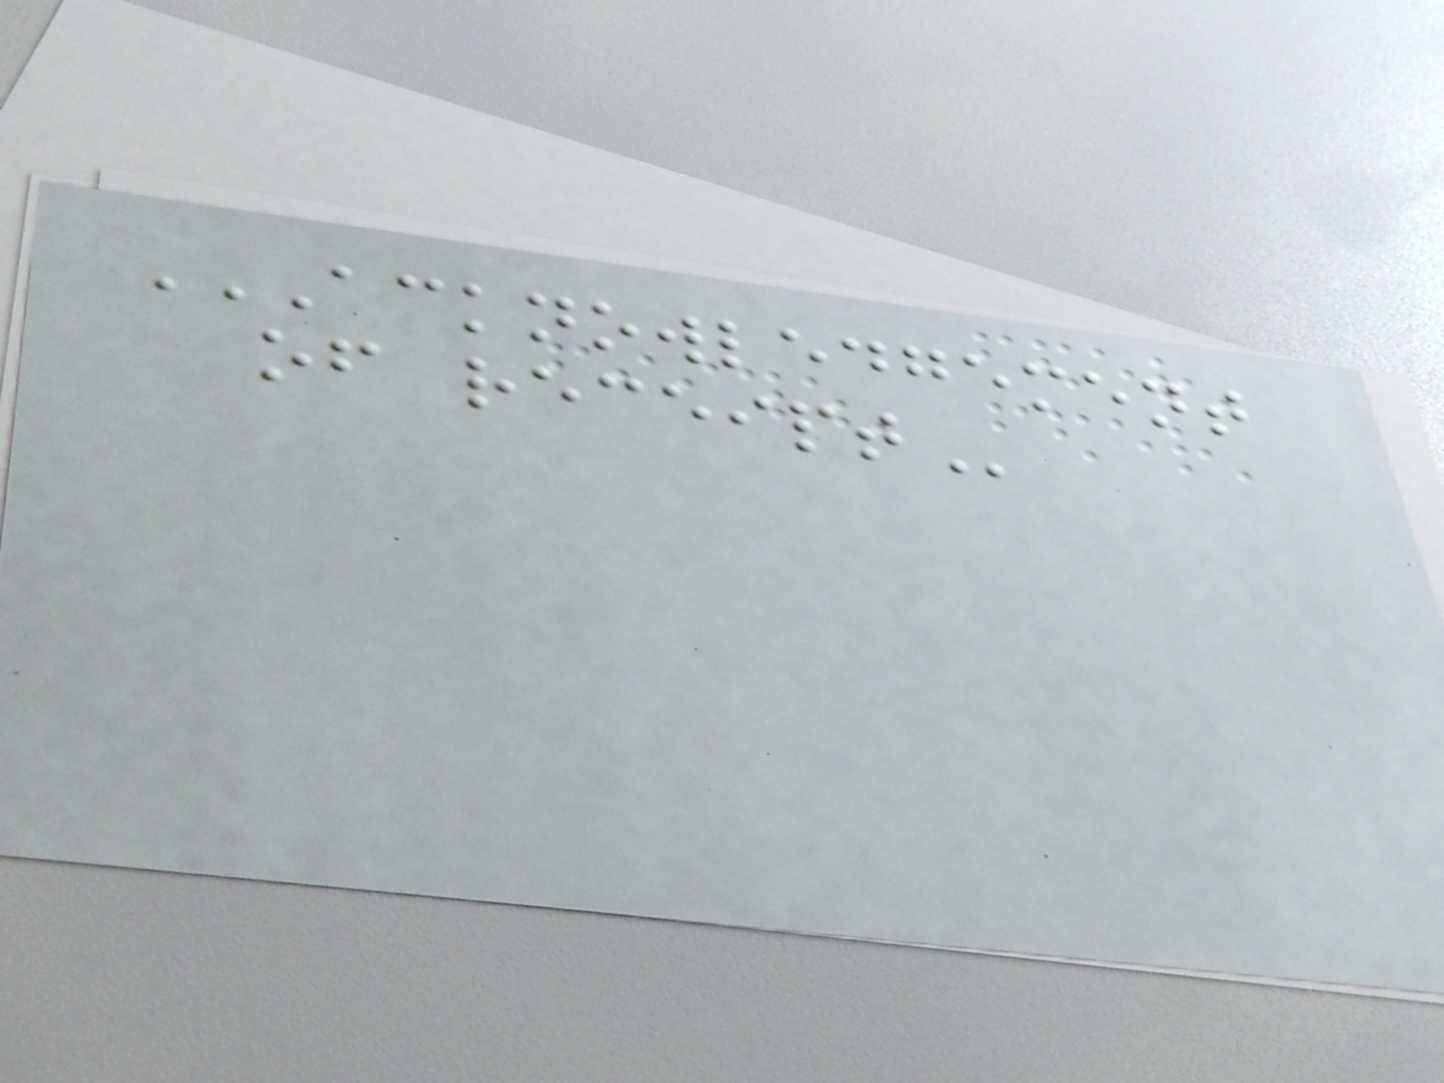ACKNOWLEDGEMENT
OF RECEIPT
